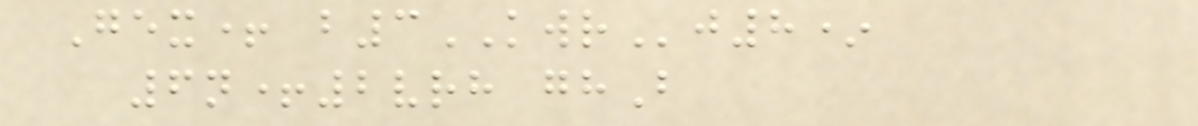Gex+ b3KWRj8*
6n+2vrh ghB
